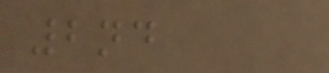2nd
